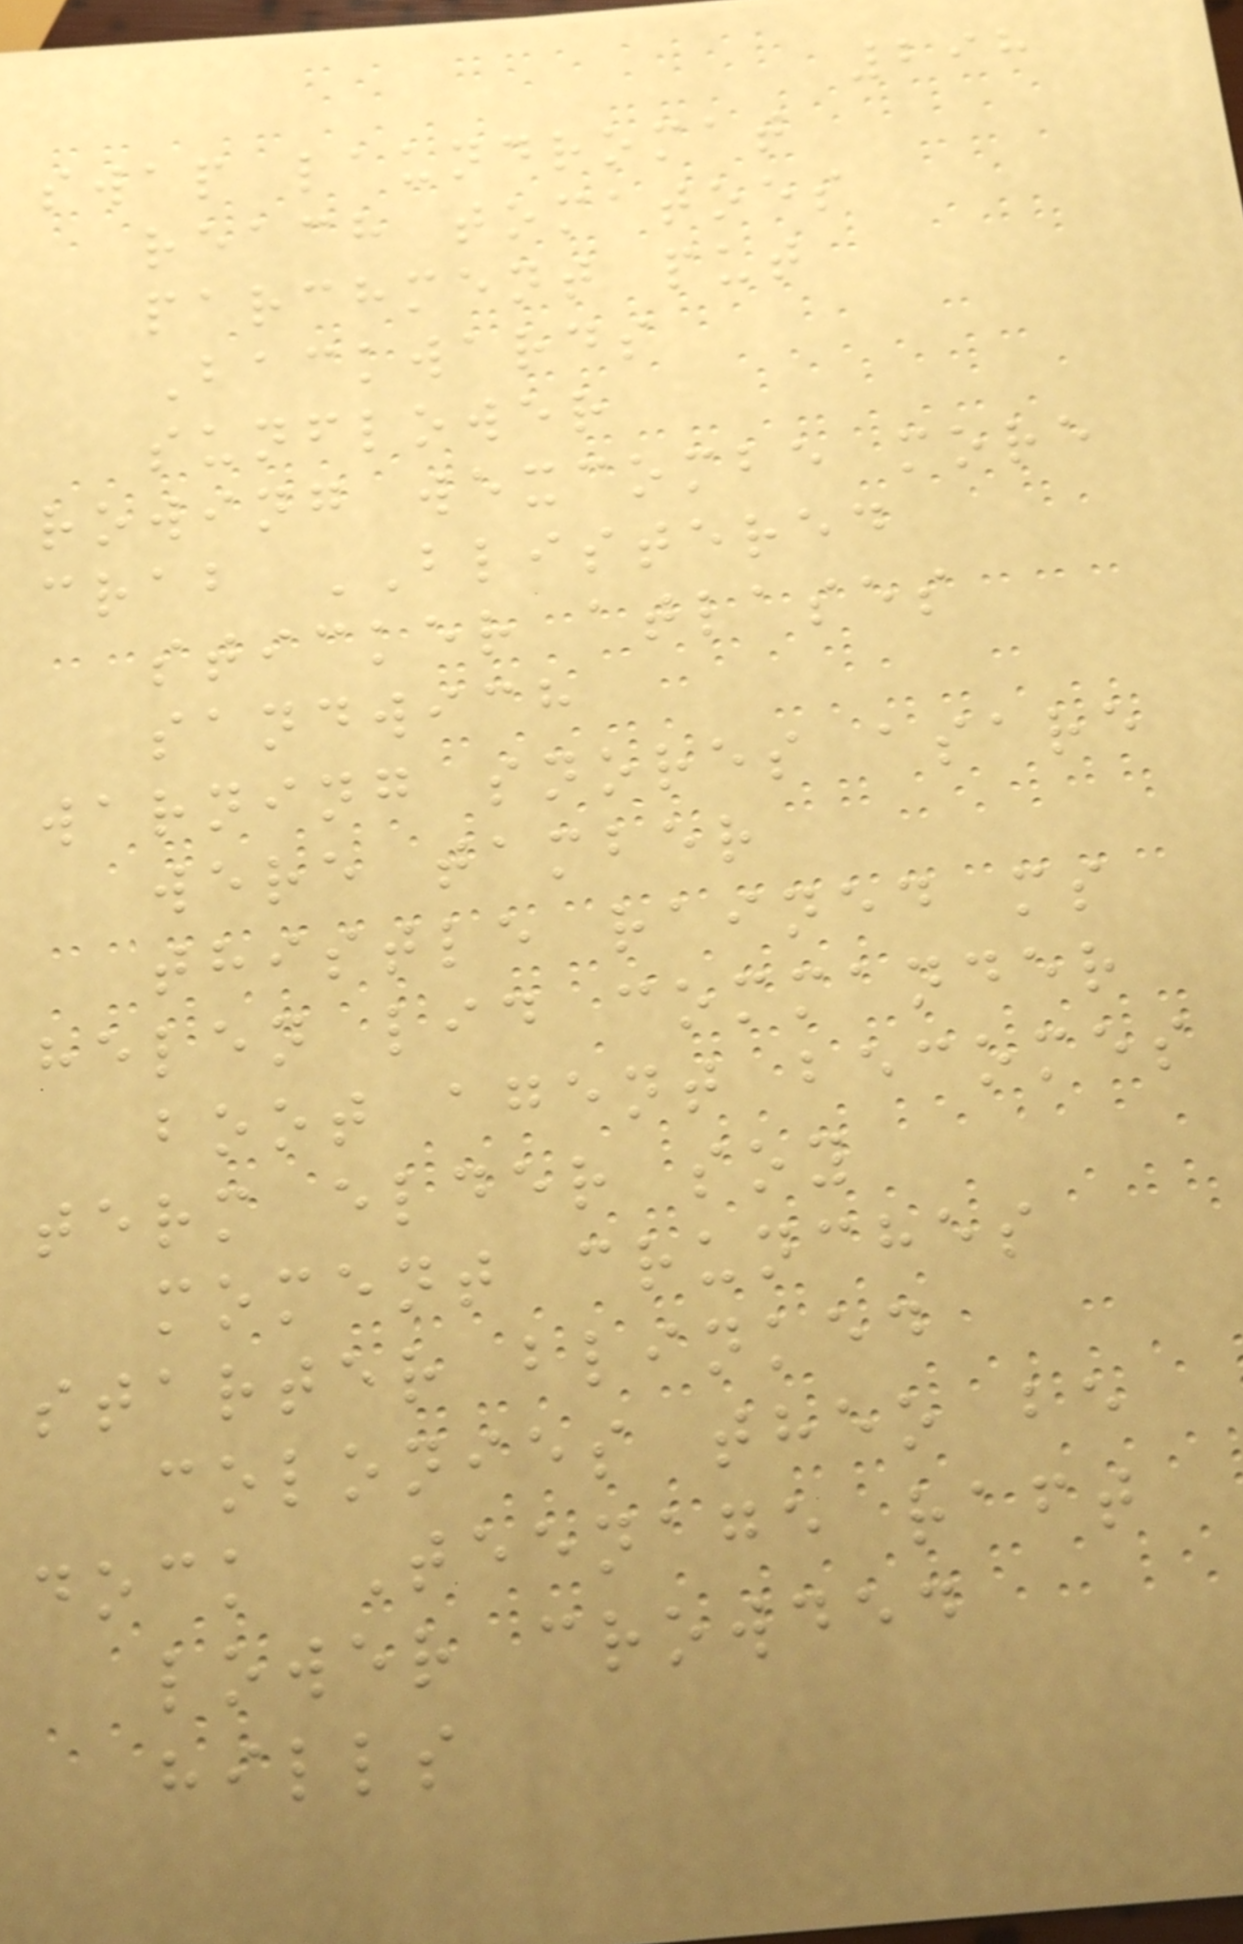298
swap laundromat
reach tomatoes
parchment put
Backwards
sunflower
rowing wexcombe more
crab BLISTERED
sticker atlases
sandwich
warning snores asare
were tamber
thistle rained ms
helen lid commander
boot agent becomes
term elder soy
moment crunches
starter blinked
colonies theo be
dock Teenage raft
lower crowded
hills
